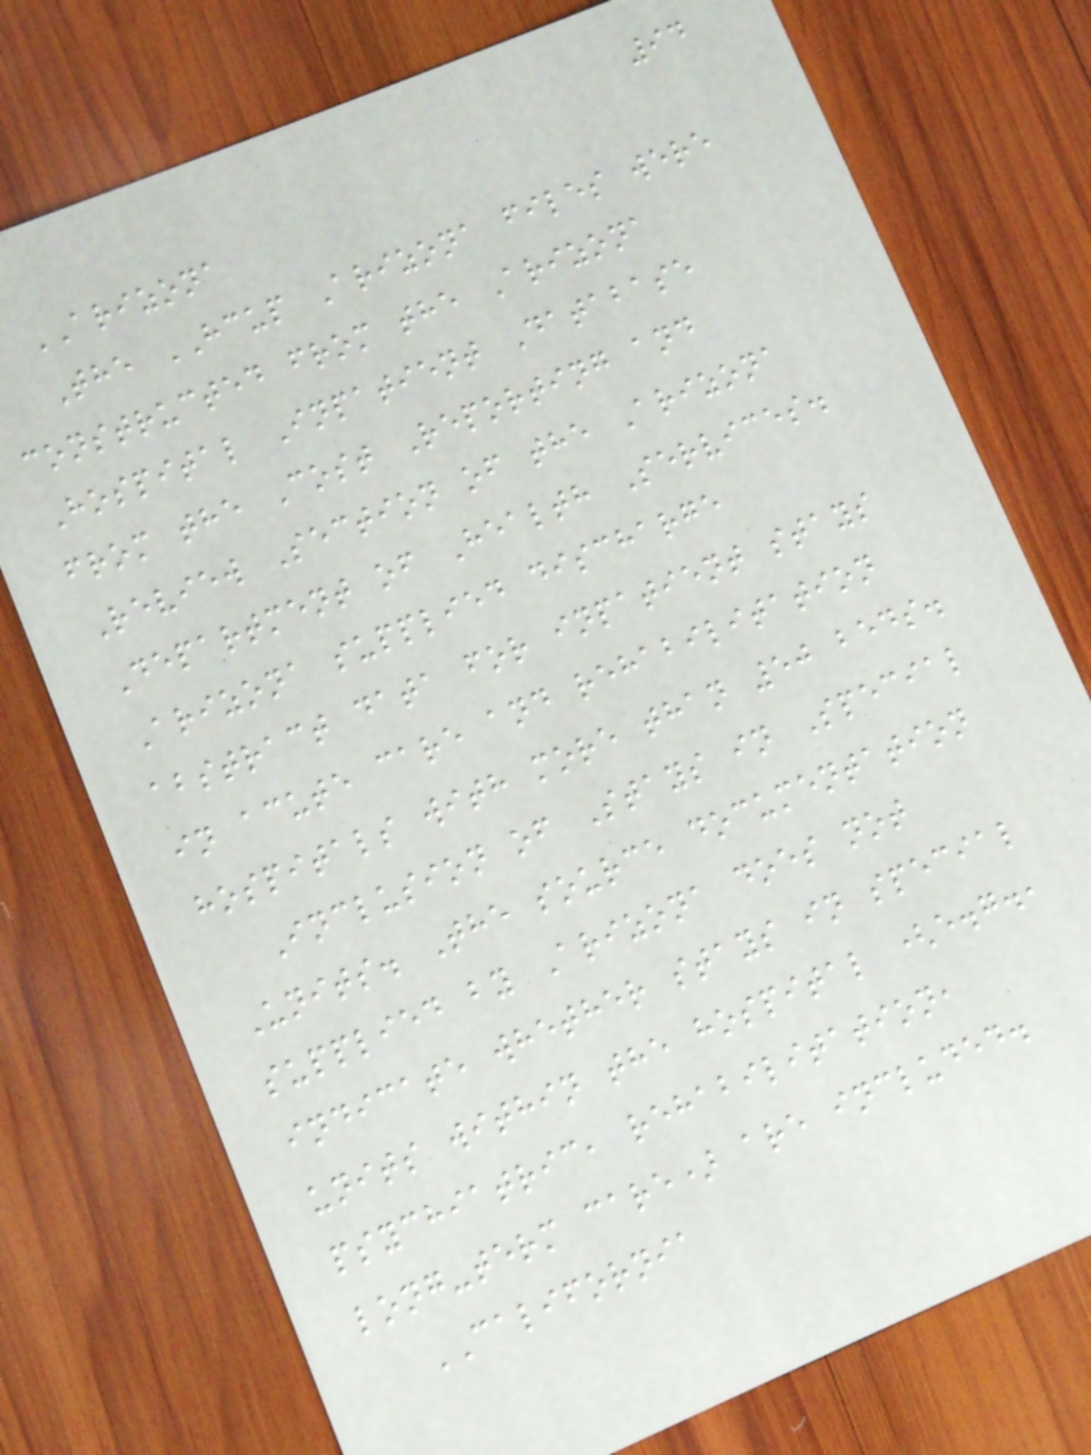94
ARIZONA
The HCUP Arizona files were
constructed from the Arizona
Hospital Inpatient Database
from the Cost Reporting and
Review Section of the Arizona
Department of Health Services.
Arizona supplied discharge
abstract data for inpatient stays
in acute care and rehabilitation
hospitals with more than 50 beds.
Inclusion of Stays in Special
Units. The source documentation
supplied by Arizona does not
indicate whether stays in special
units within the hospital (e.g.,
psychiatric, rehabilitation,
long-term care) are included.
CALIFORNIA
